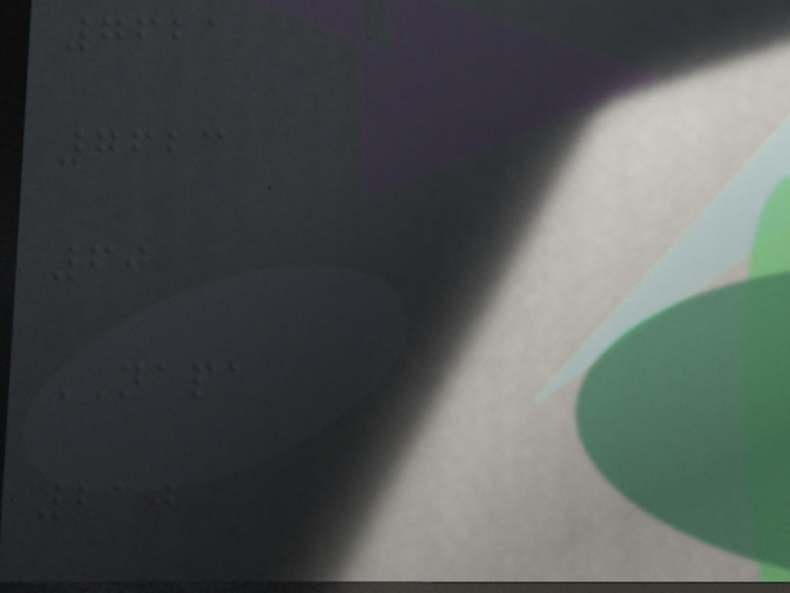7621
7623
60
NAPA
210
